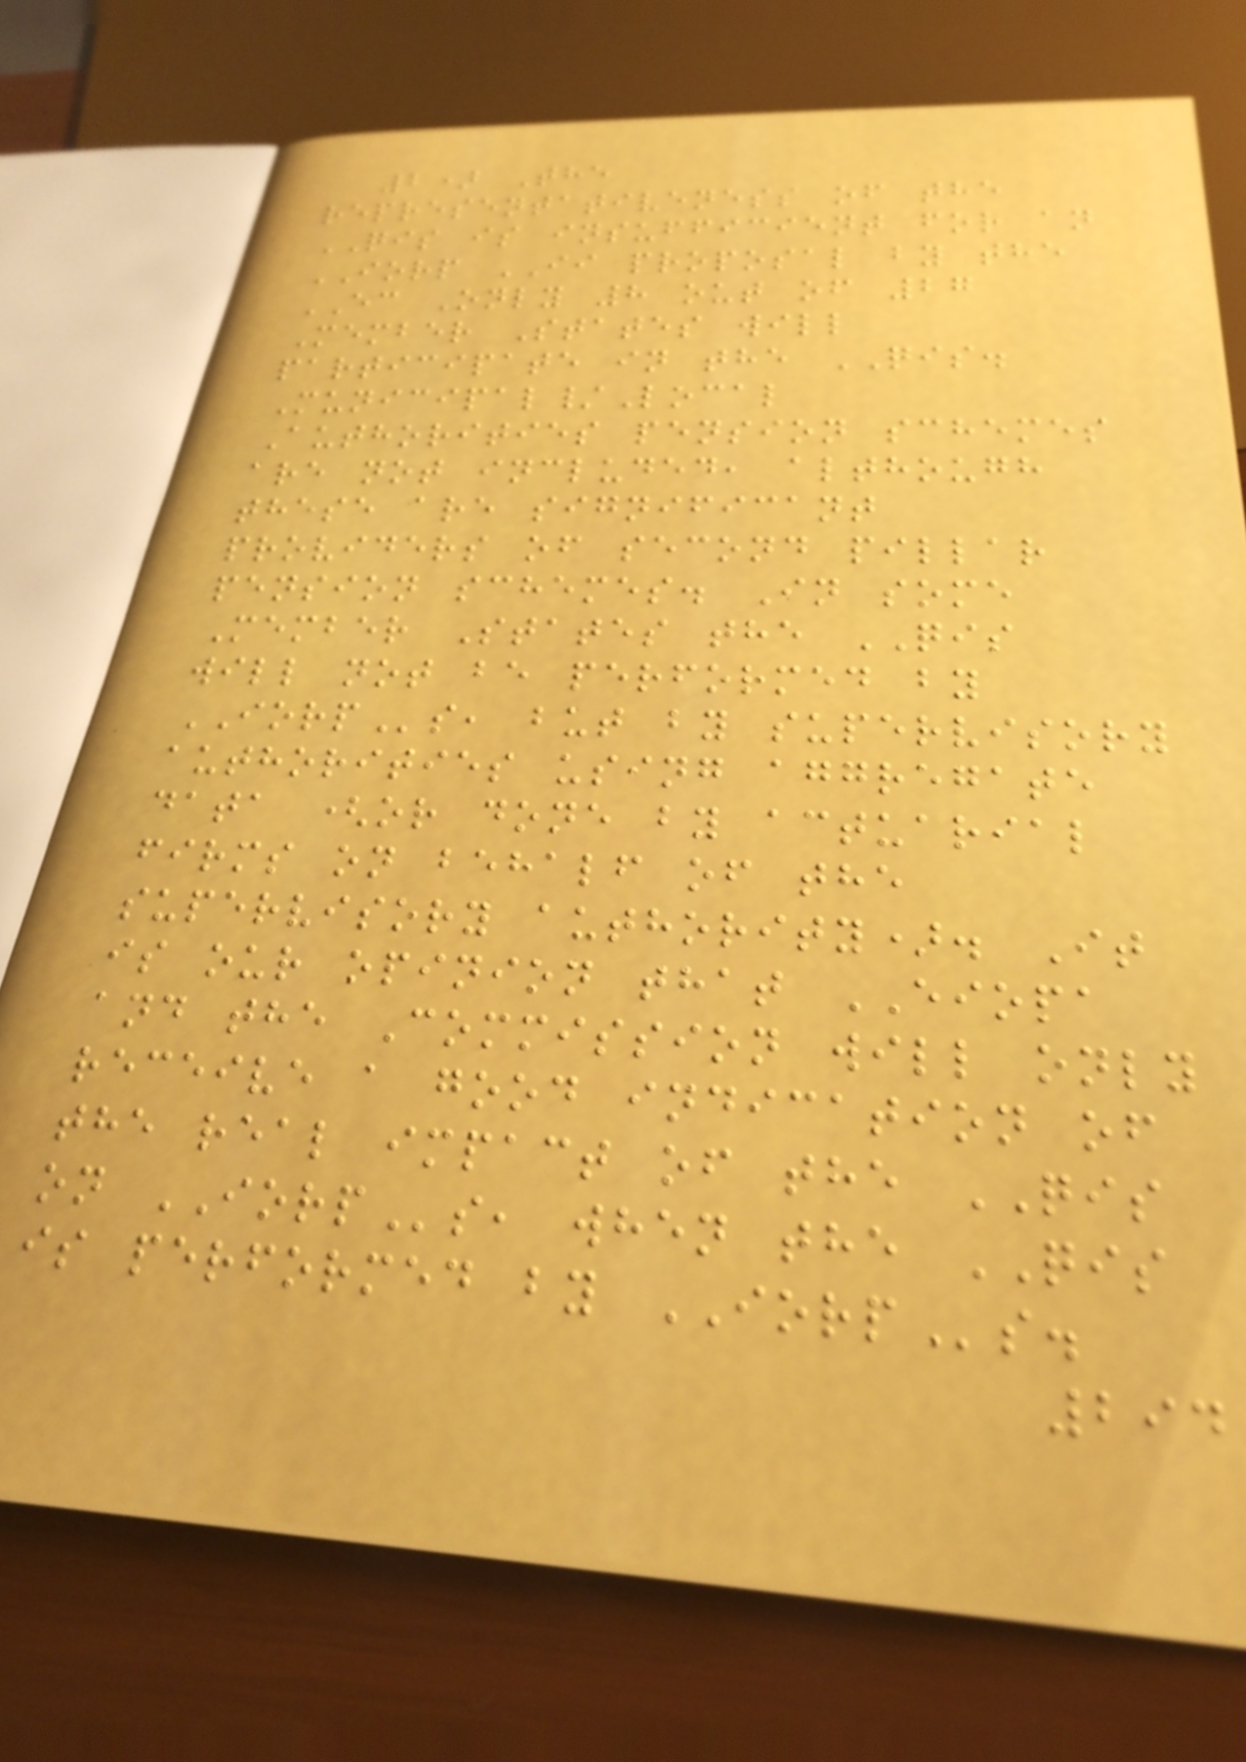2) The
representativeness of the
QIS is insufficient for an
IORP II proposal by the
EC Only 8 out of 27
Member States will
participate in the QIS.
Municipal/Local
Authorities pension schemes
are not included, although
these are significant
providers of second pillar
pension schemes. In some
Member States the QIS
will not be performed by
IORPs, but by supervisory
authorities using aggregate
data (or done by actuarial
firms on behalf of the
supervisory authority). It
is our opinion that EIOPA
and the Commission will only
receive a good indication of
the real impact of the QIS
on IORPs, when the QIS
is performed by IORPs.
294
